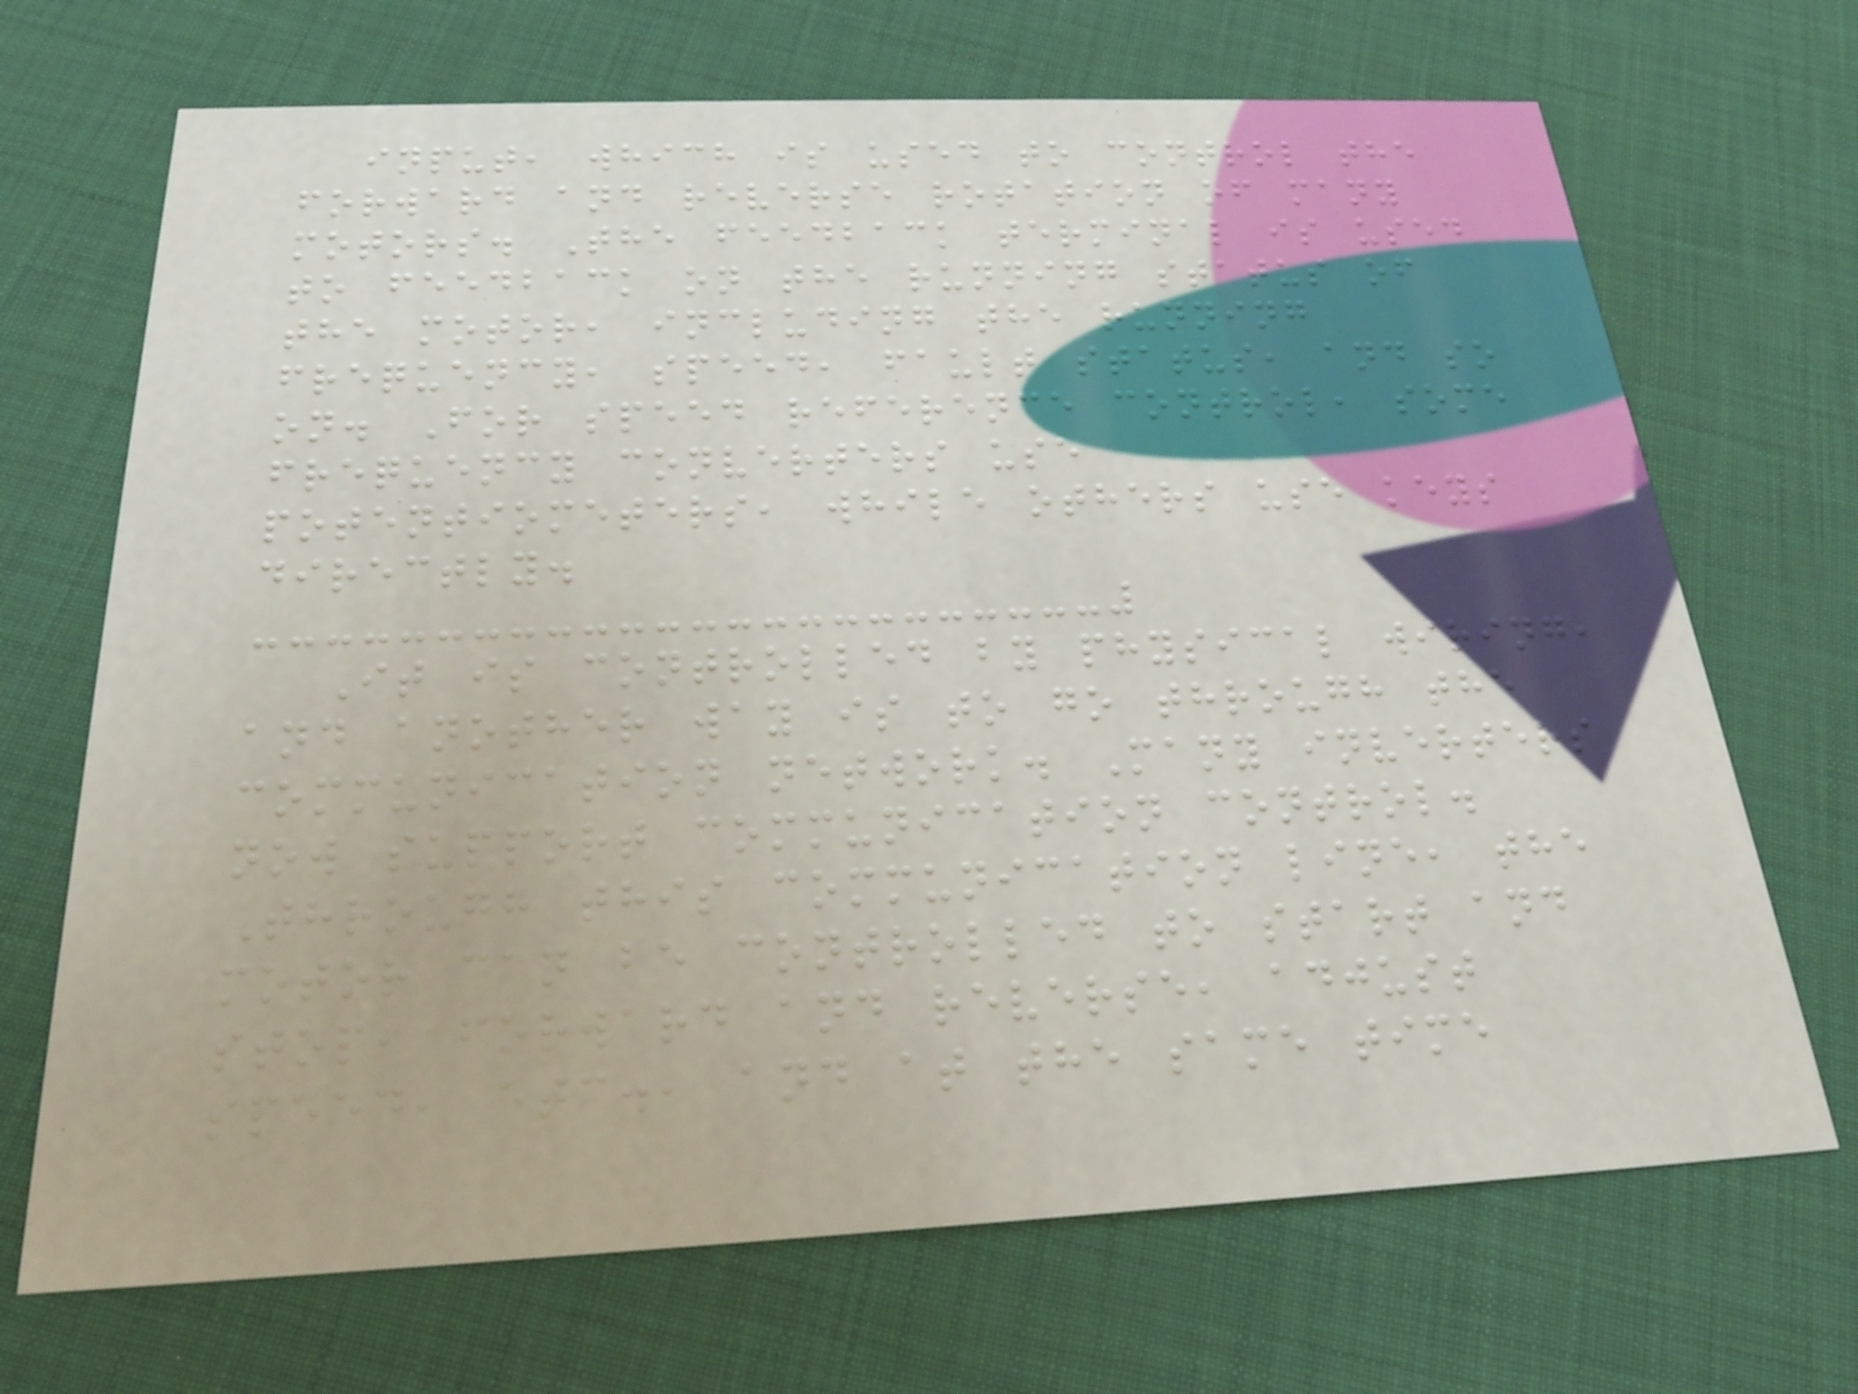input, which is used to control the
forward and reverse rotation of many
motors. The feedback terminal is used
to feedback on the running status of
the motor, including the running
frequency, speed, fault status, and so
on. For speed reference control, some
frequency converters use
potentiometers, while others use keys
directly.
It is controlled by physical wiring,
and another way is to go through the
communication network. Many inverters
now support communication control.
Through this communication line, the
motor can be controlled to start and
stop, forward and reverse, adjust
speed, etc., and at the same time
